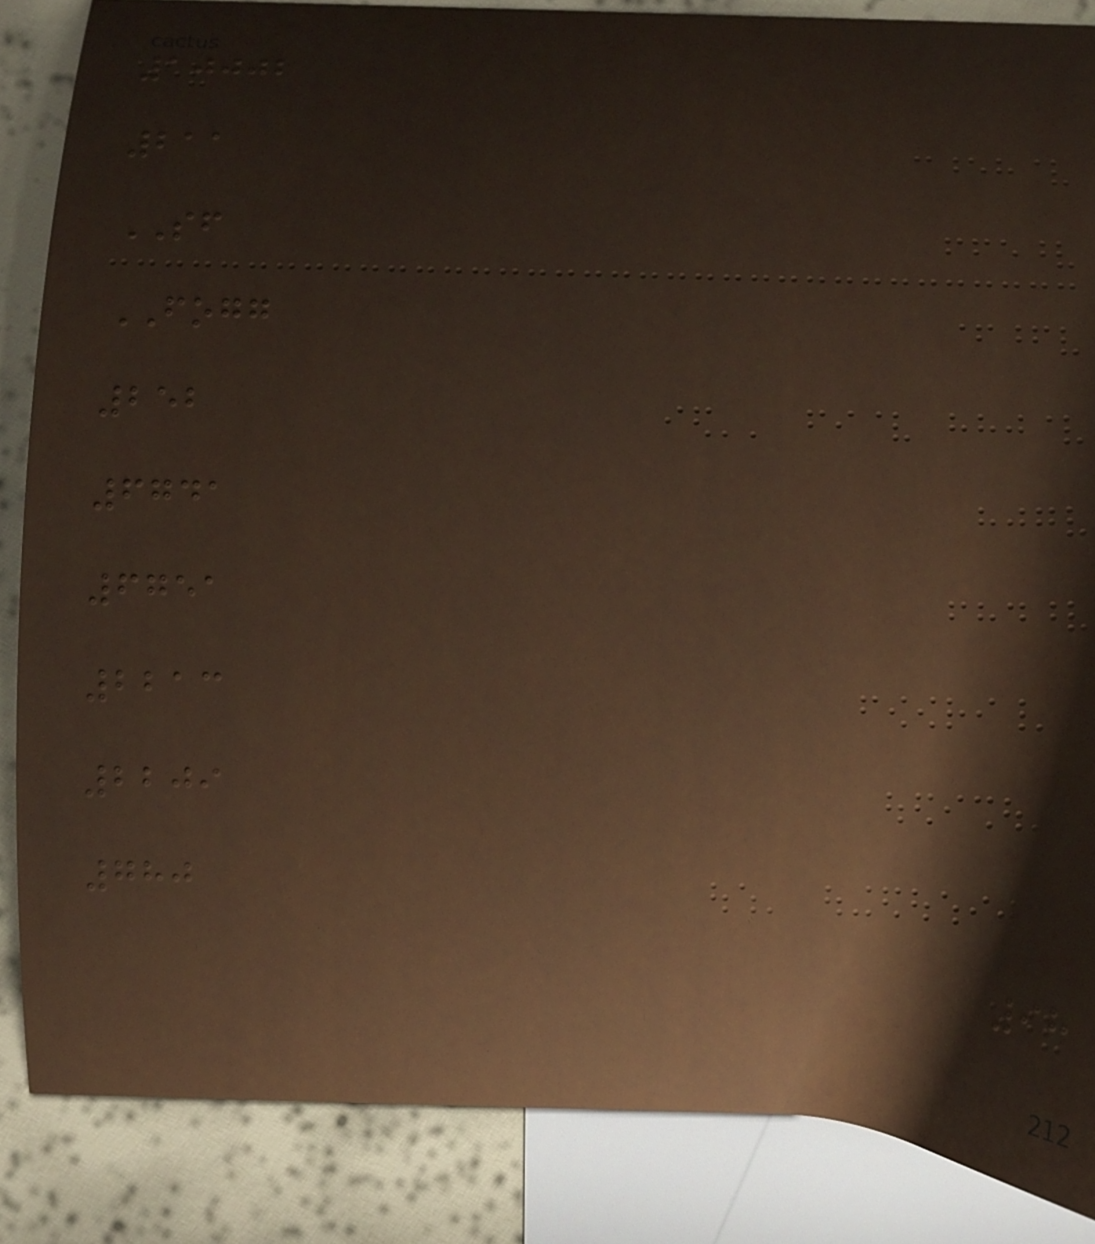10002
211
SF
FOGG
252
6741
6751
2213
2209
780
98
